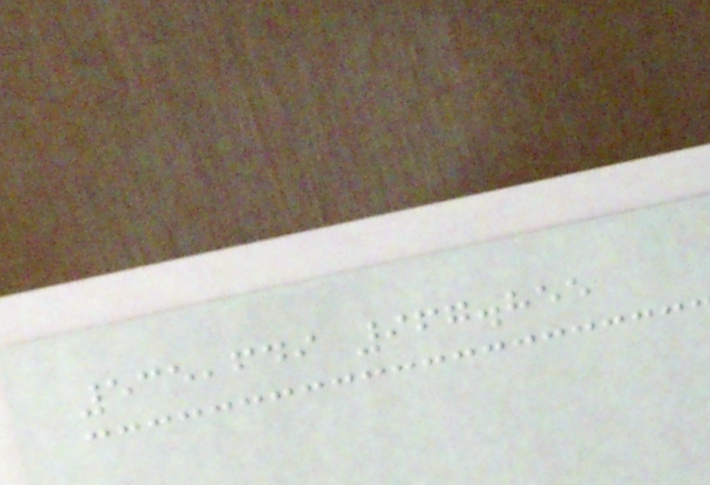535,649 967.855
